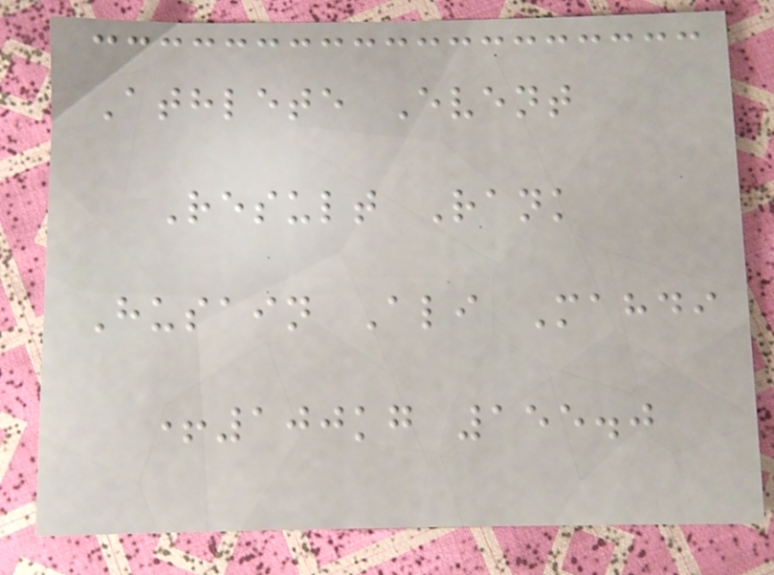Athlete Event
Result Rank
Husain Ali Mahdi
+100kg 155.0
